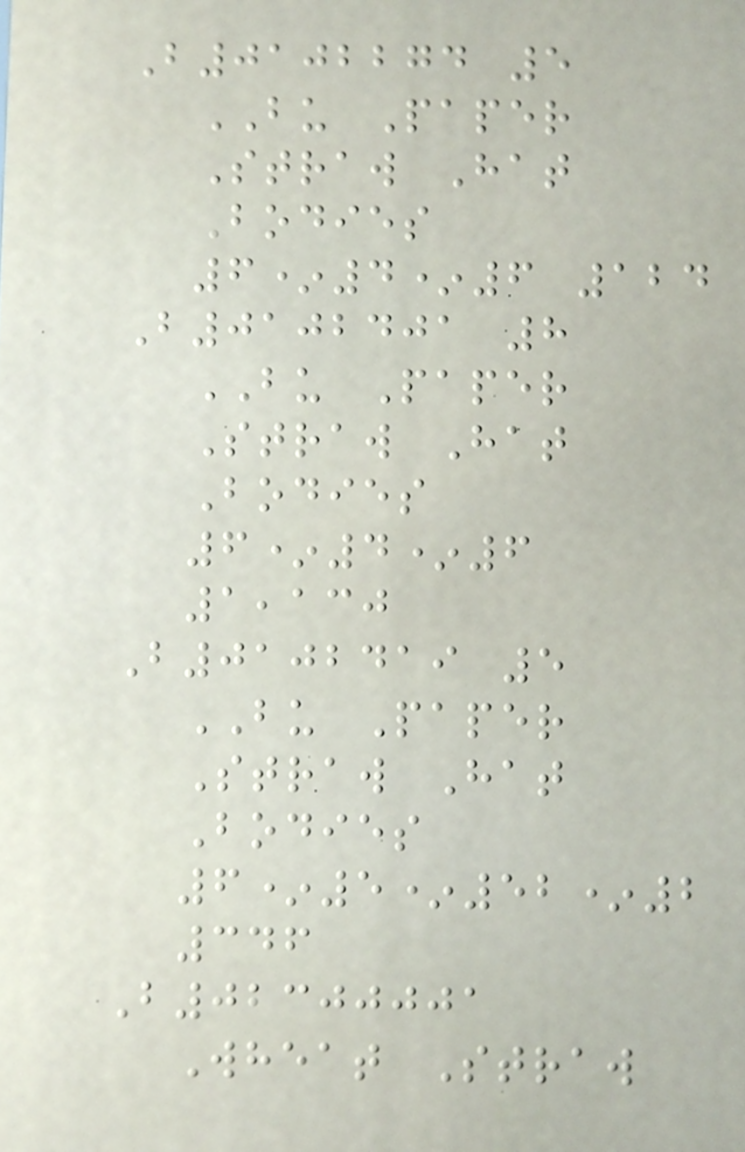B0102274 5
BU Paper
Straw Hat
Bodies
6*4*6 124
B0102401 8
BU Paper
Straw Hat
Bodies
6*4*6
1,130
B0102419 5
BU Paper
Straw Hat
Bodies
6*5*52*2
346
B02300001
Wheat Straw
